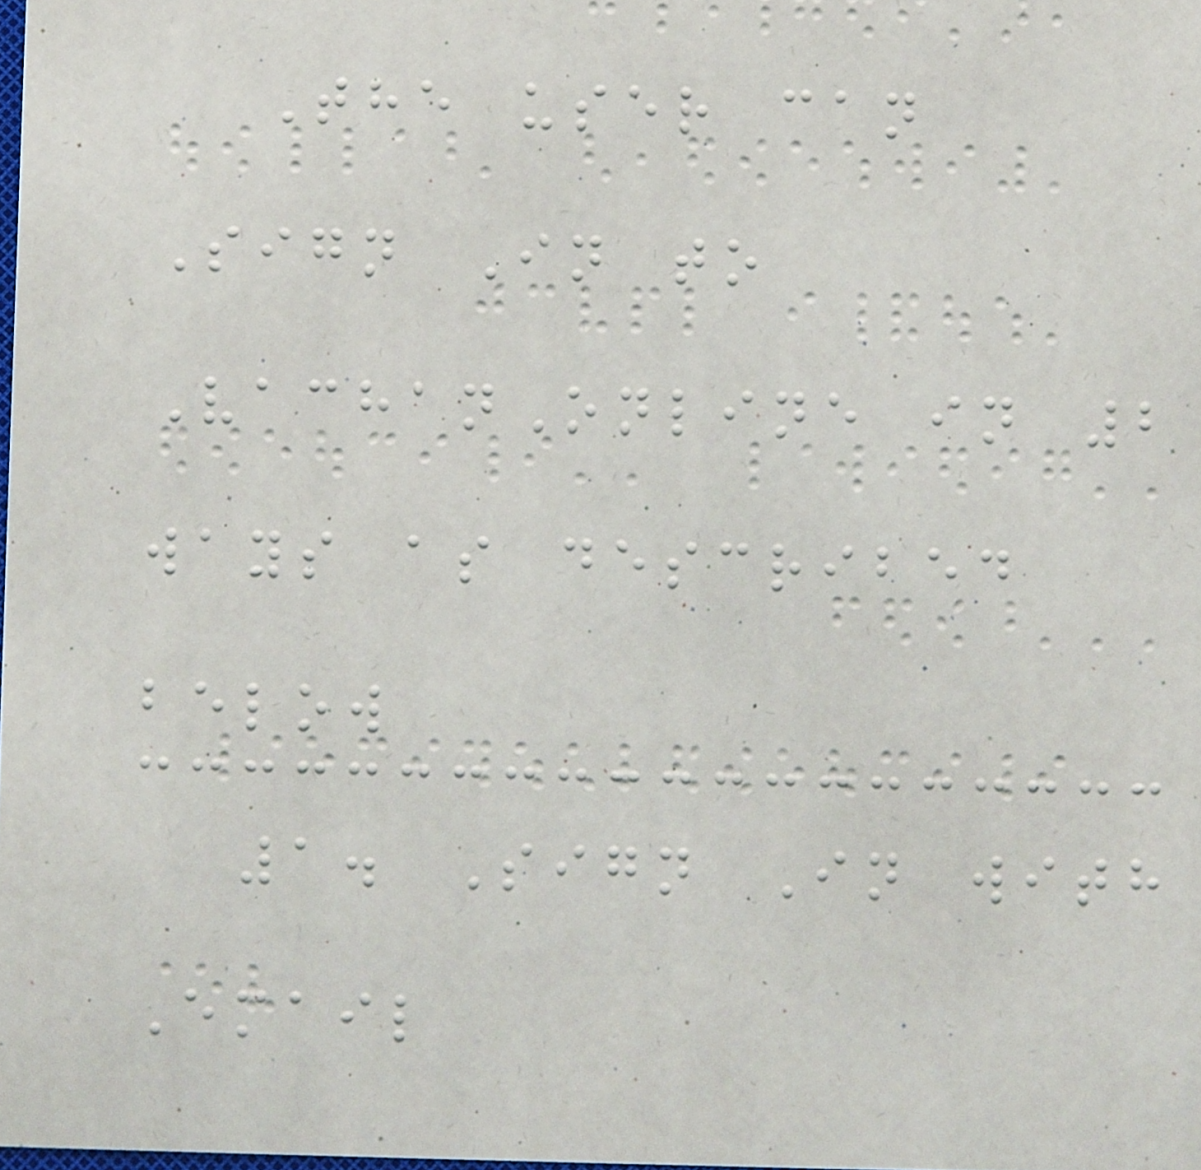The user can
Sign In to
VachanOnline in 2
ways as described
below
1. Sign In with
Email
